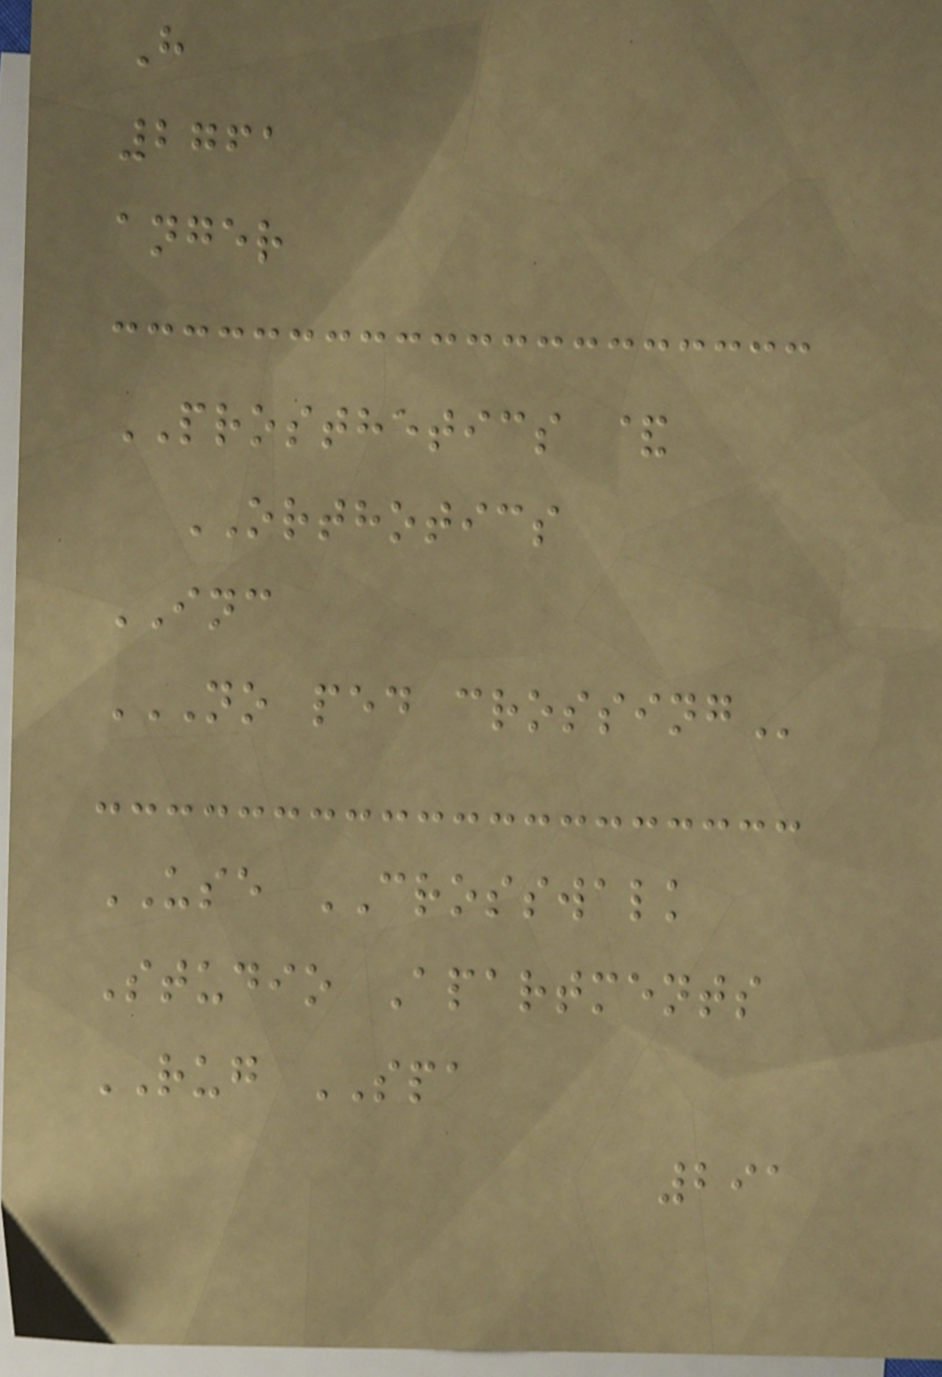H
2761
anger
PROSTHETICS &
ORTHOTICS
INC
NO PED CROSSING
USE CROSSWALK
Studio Apartments
RUG SPA
291
